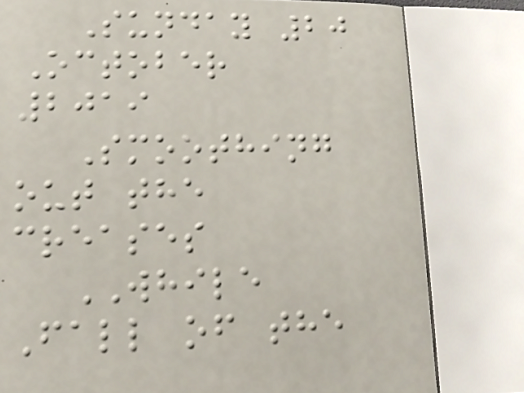Sunday 20
October
2019
Smoothing
out the
creases
WHILE
Fall of the
